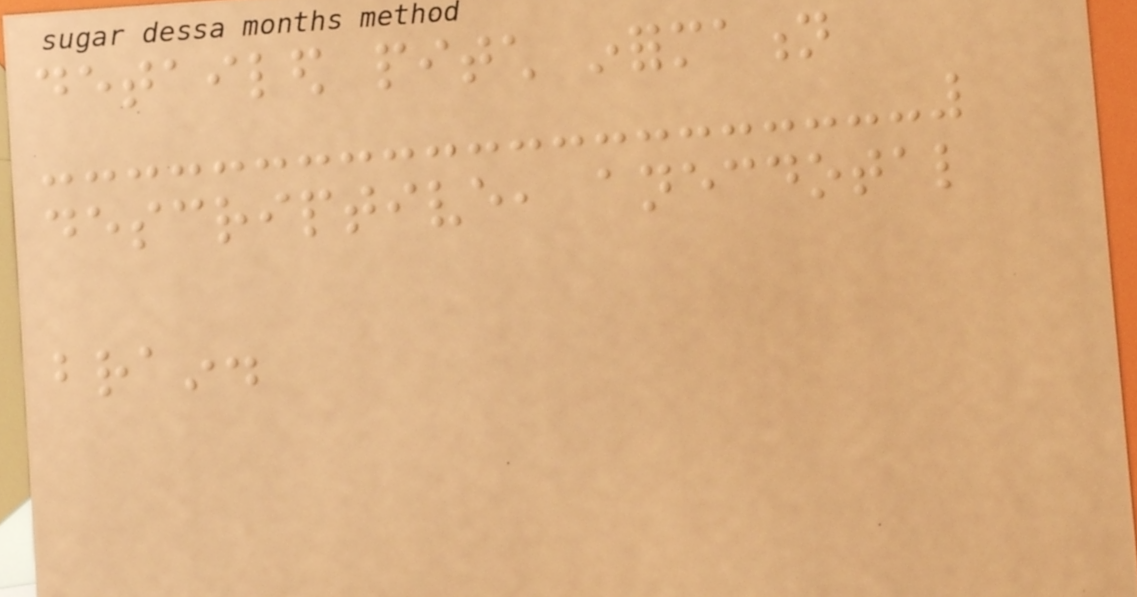detailed pitch information
descriptive, anecdotal
brain.
